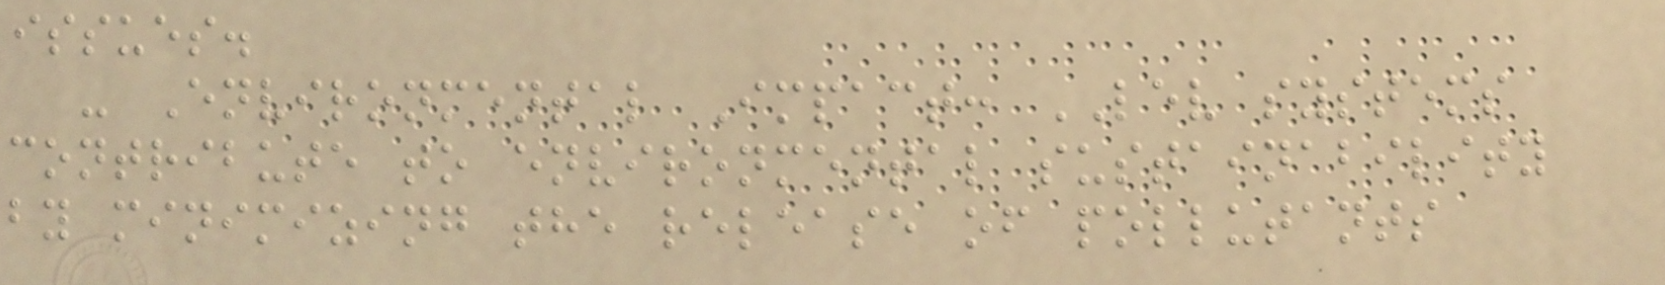issues.
- Environmental Impact: LEV systems
contribute to environmental sustainability
by minimizing the release of pollutants
